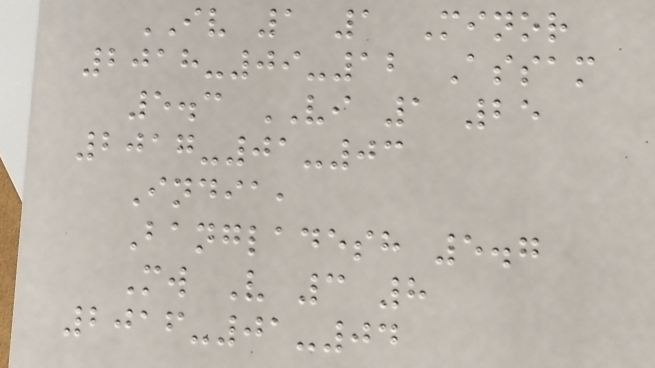IV 1 1 Minor
2018-09-12 Assam
5.3 VI 1 25
2017-01-03
India,
Bangladesh 5.7
Mw V 3 8
2016-01-04
